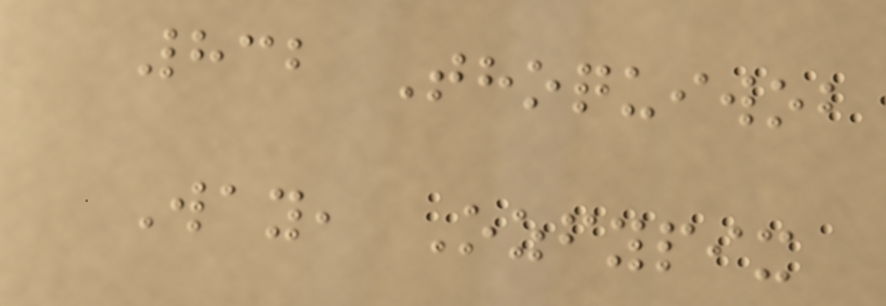832 Thoquiwob
Way, Ozfypix
